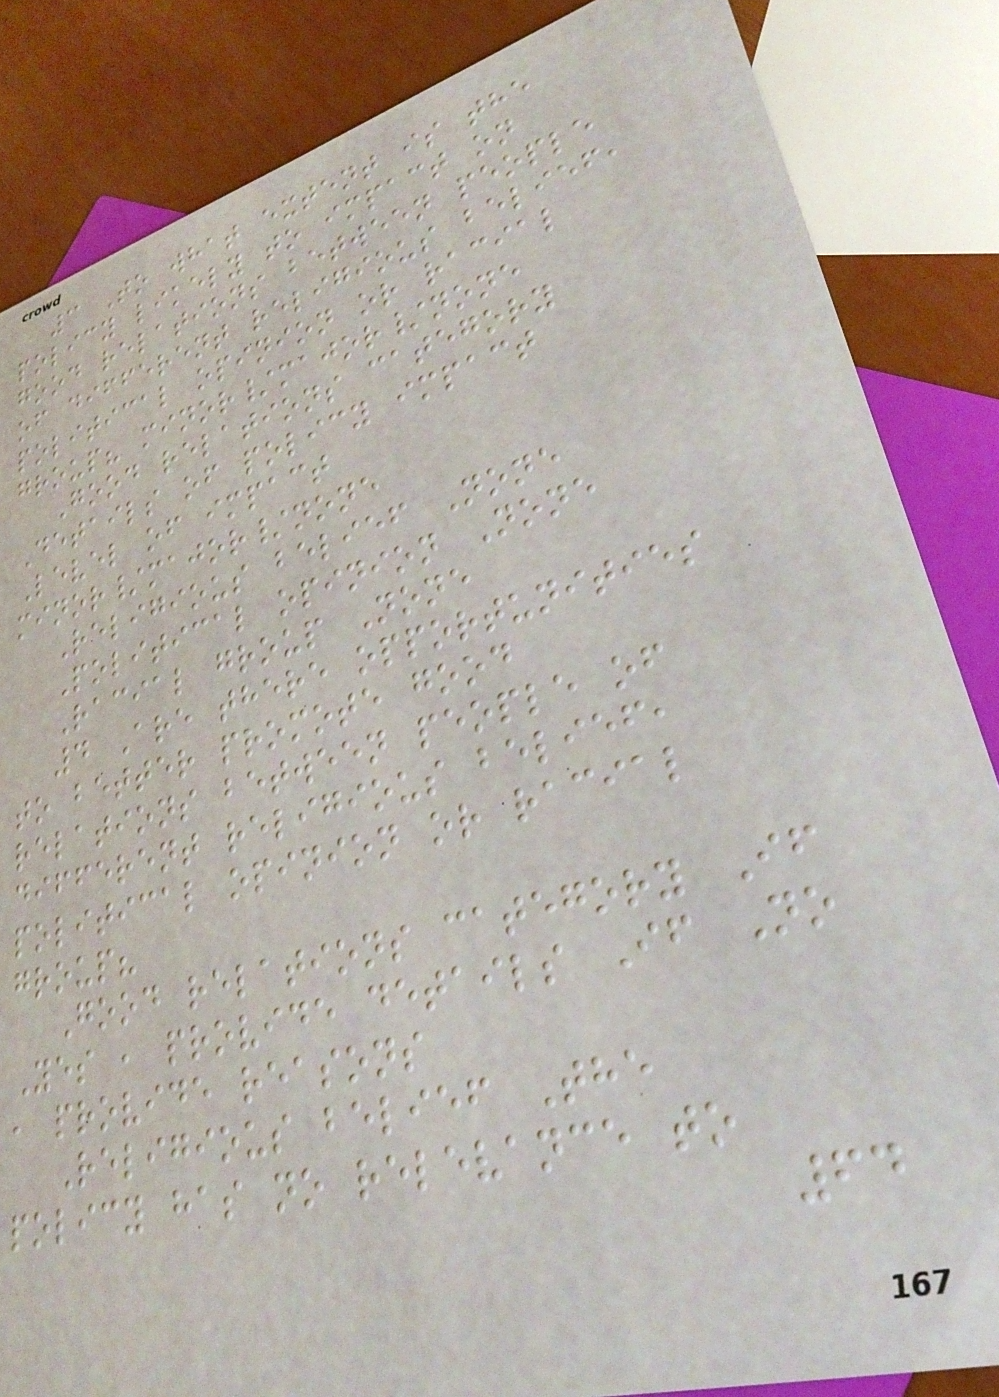3 To what extent is the
policy likely to impact on
good relations between people
of different religious belief,
political opinion or racial
group? minor/major/none
Good relations category
Details of policy impact
Level of impact
minor/major/none
Religious belief None
Political opinion None
Racial group None
4 Are there opportunities
to better promote good
relations between people of
different religious belief,
political opinion or racial
group?
Good relations category If
Yes , provide details If No
, provide reasons
Religious belief The
policy has no relevance to
64
